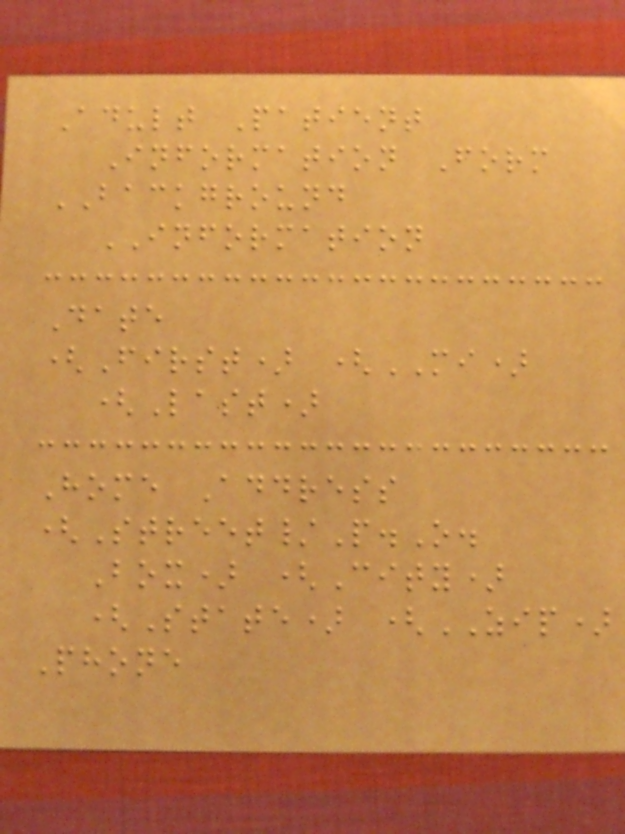Adult Patient
Information Form
BACKGROUND
INFORMATION
Date
(First) (MI)
(Last)
Home Address
(Street/P.O.
Box) (City)
(State) (ZIP)
Phone
